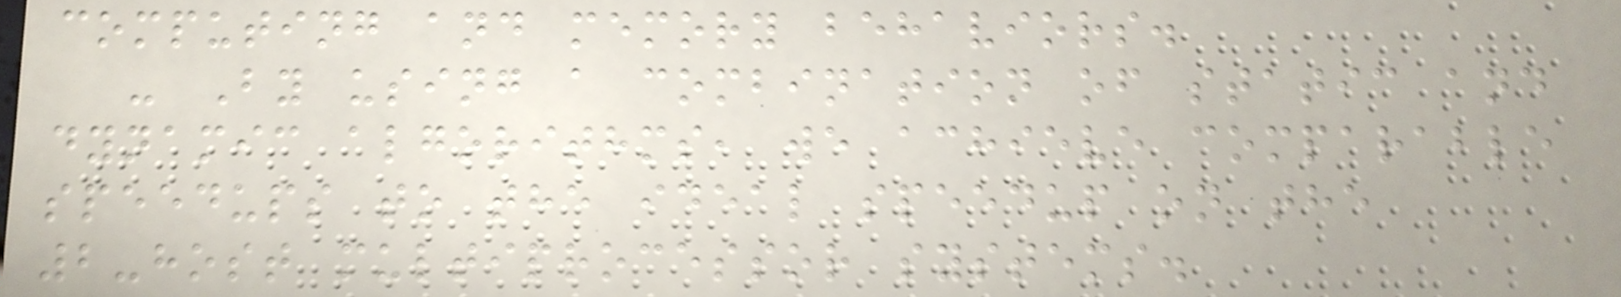computing and memory behaviors.
- By using a combination of static and
dynamic algorithms, we achieve comparable
speedups to the ideal speedup on the
2-host multiprocessor systems.
